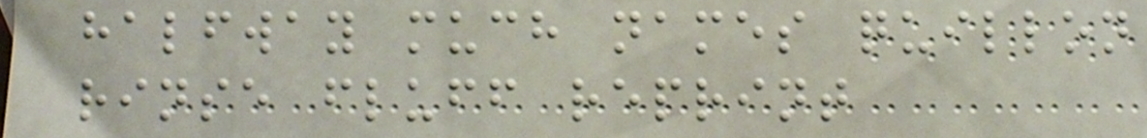halfway much names quillon
rinse fluff reprint
